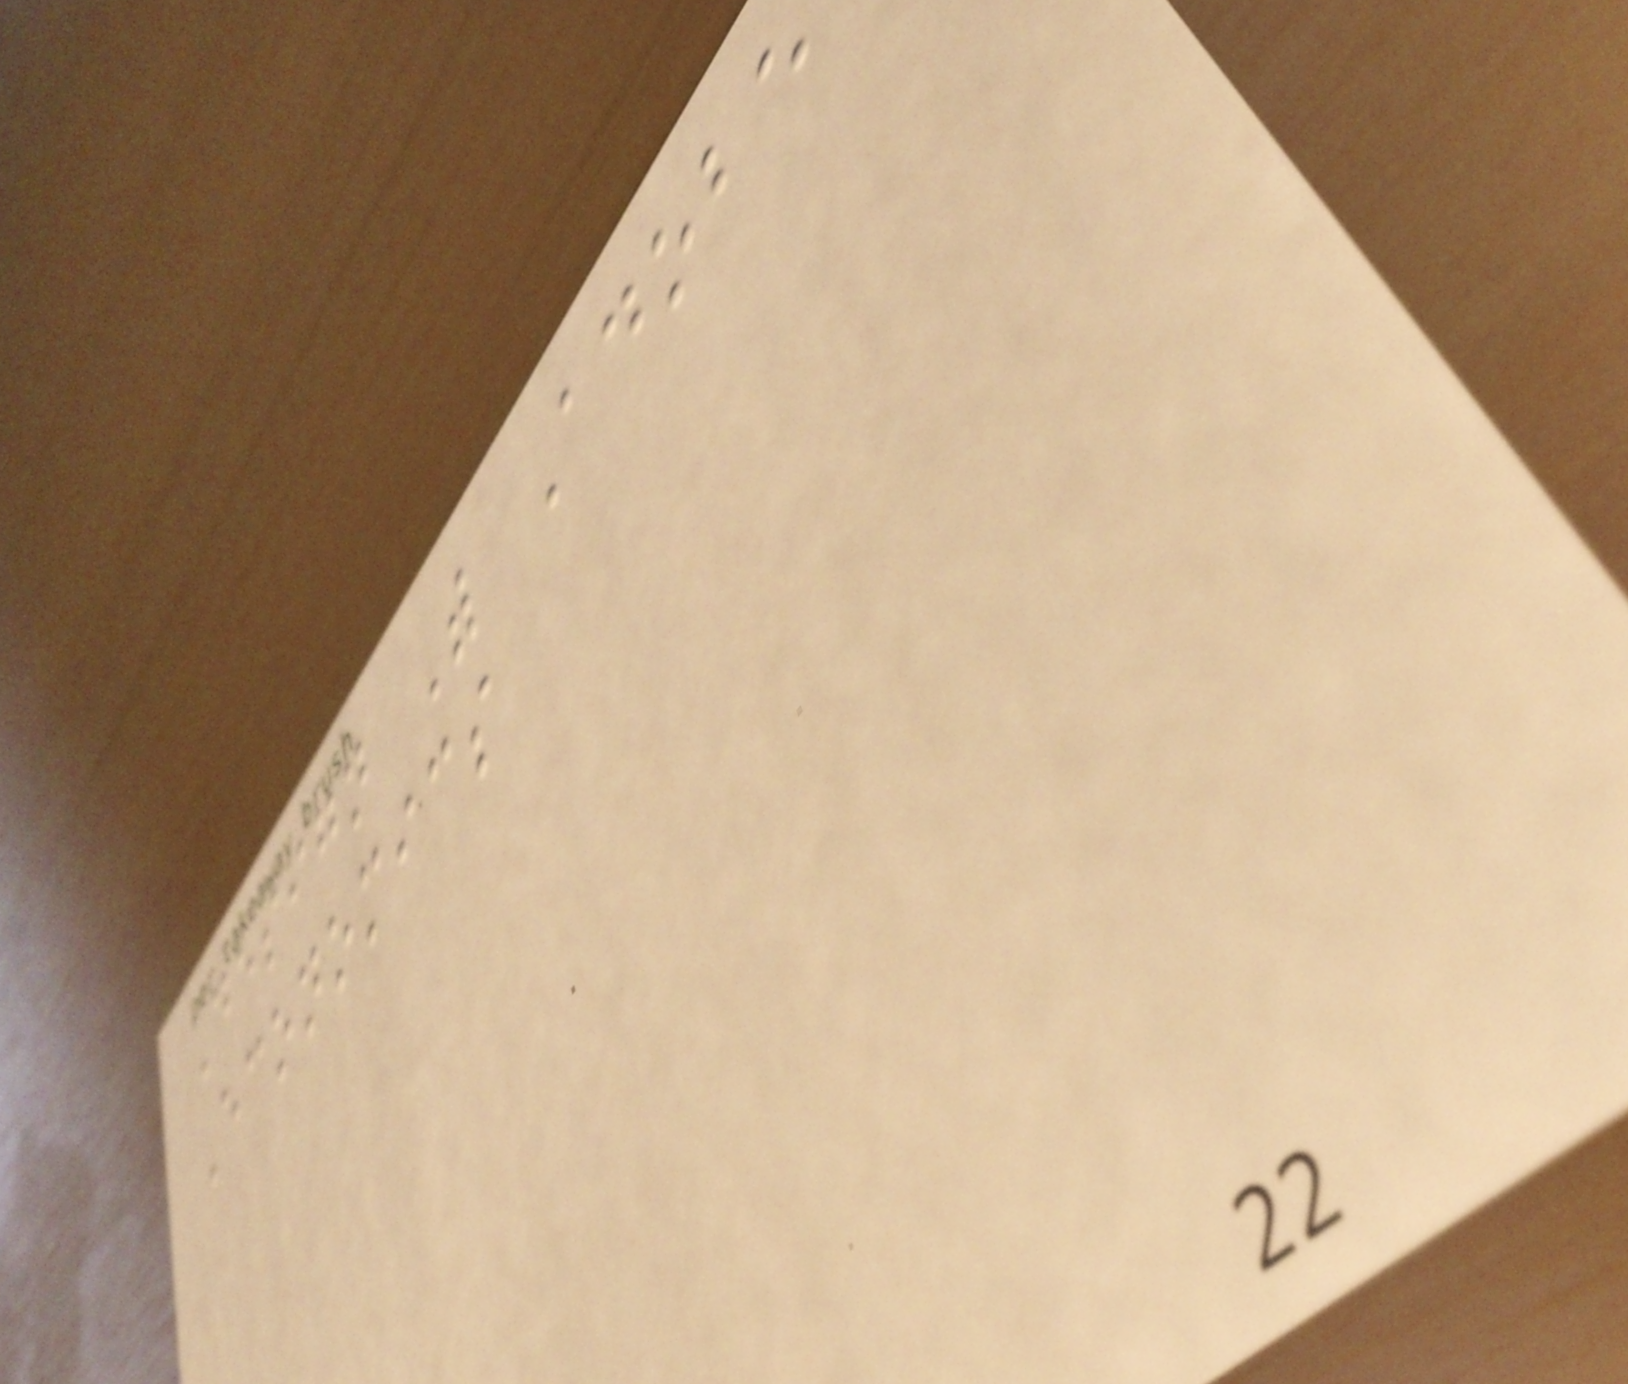Design With Adobe
Economics
